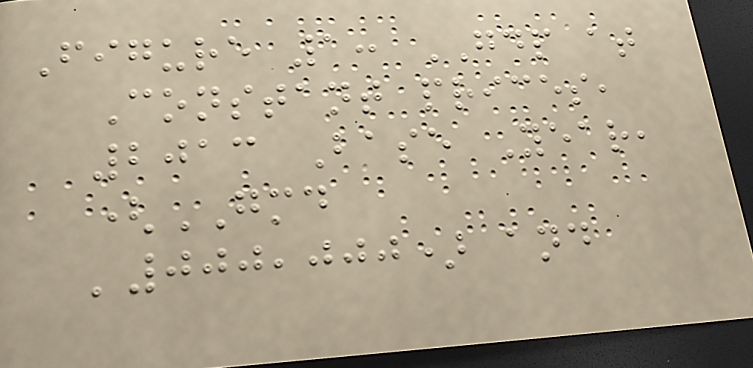Figure 1: GDP at
Constant prices,
2013 Base Year,
(GMD
'000,000) and
